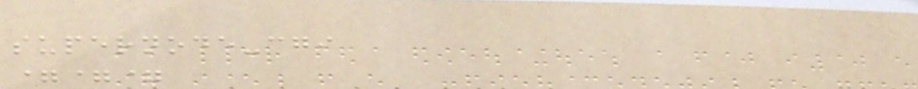supernode-cgi
===
